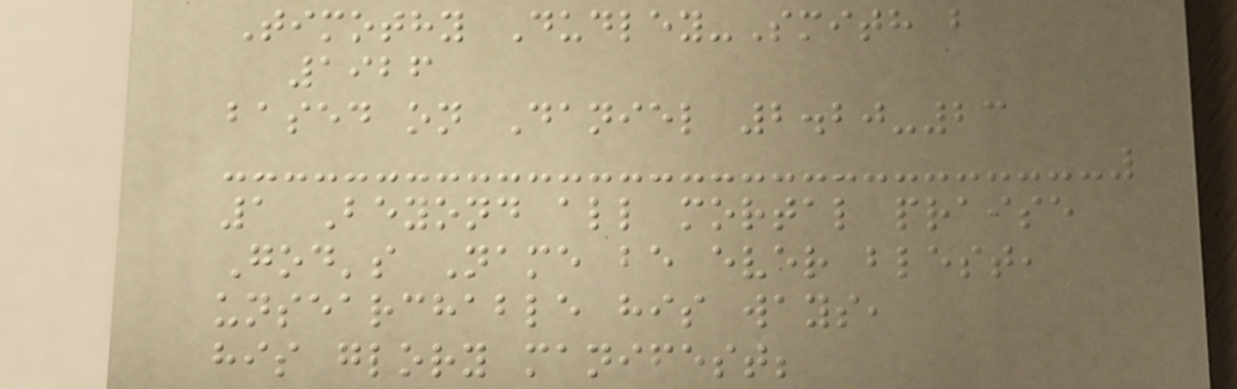Timothy Dudley-Smith b
1926
based on Daniel 2.20-23
1 Beyond all mortal praise
God's Name be ever blest,
unsearchable his ways,
his glory manifest;
